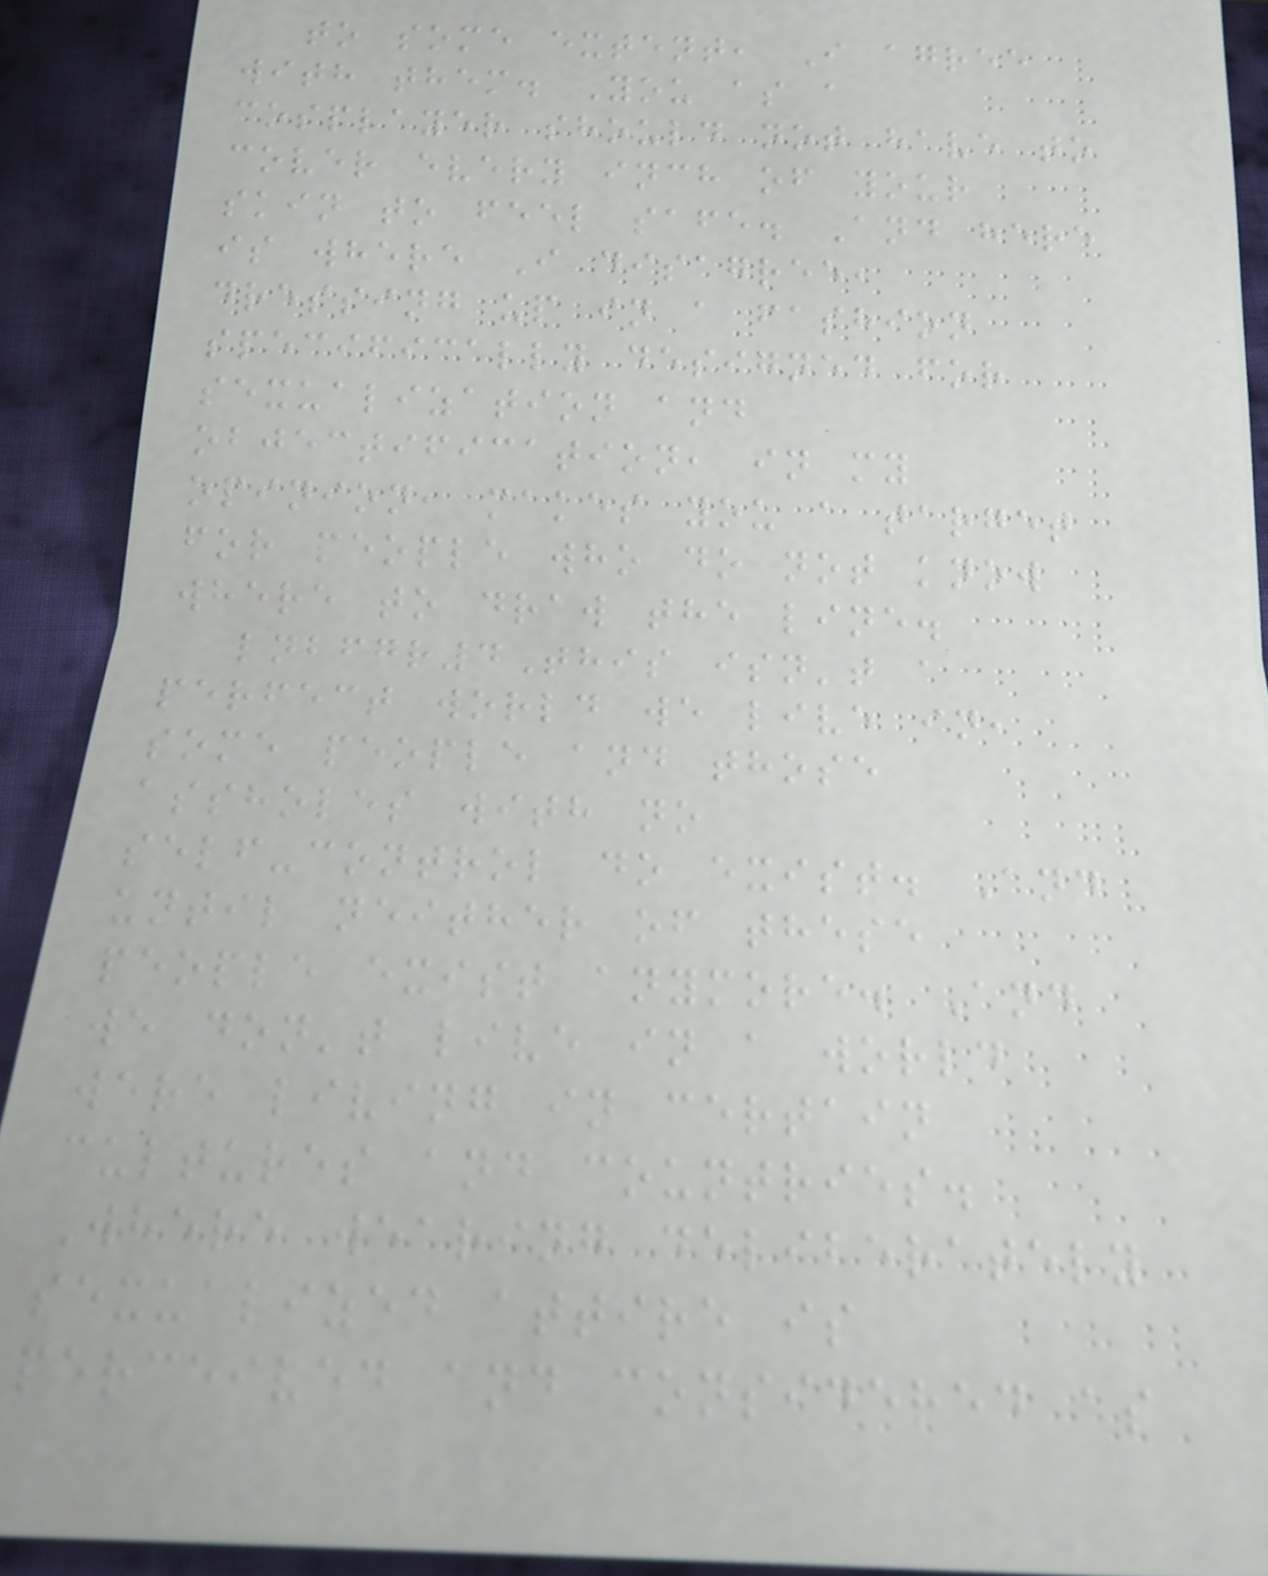to some extent, I agree
with them. You as a
cosplayer should not have to
cover every inch of your
skin to feel safe. And here
is where I disagree,
dressing up in a fashion
specifically designed for
sexualization and
objectification, in my
opinion, makes you a target
for people who do not know
where to draw the line.
lnbfgr4This isn't a
perfect world we live in,
some people and those
assholes with no
self-control do exist. And
until neither of these
people exist anymore. And
we don't live in a world
were living in certain
cultures and countries.
Where wearing deliberately
sexualized attire is
perceived and considered as
